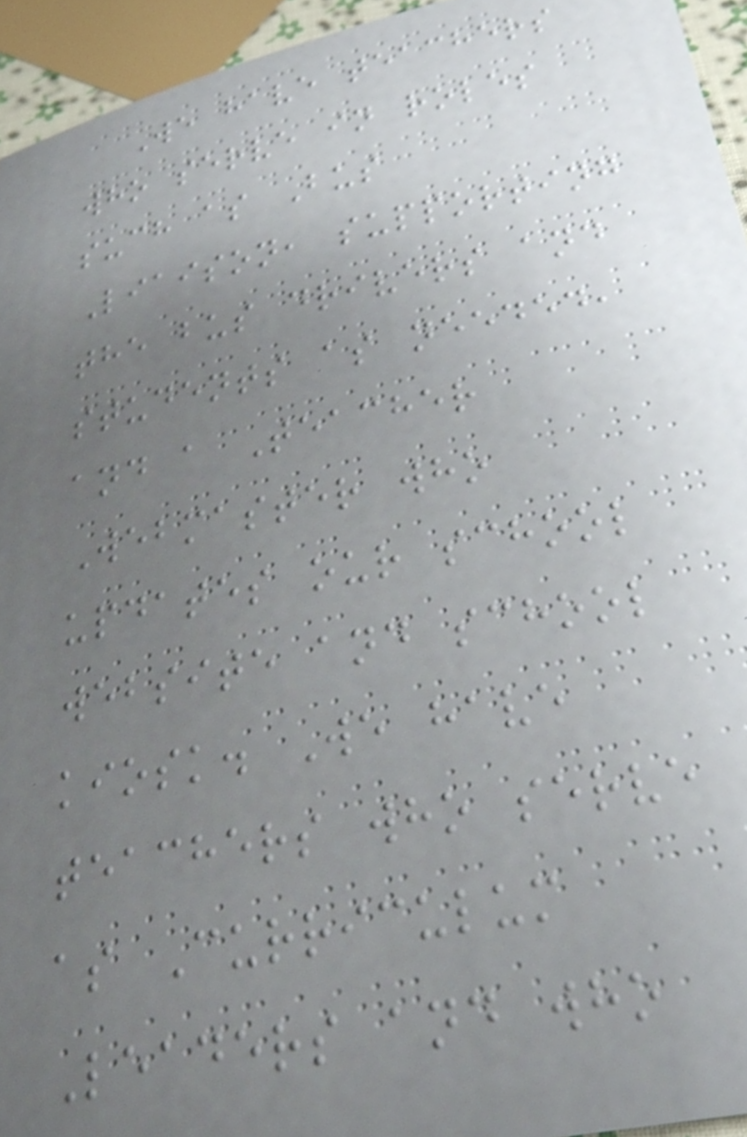We have teachers
who serve in roles
such as Bus
Liaison, supporting
the bus drivers and
students as needed,
and a Teacher
Webmaster who
updates our school
website and school
kiosk. We have
teachers who serve
as Curriculum
Leaders and who
